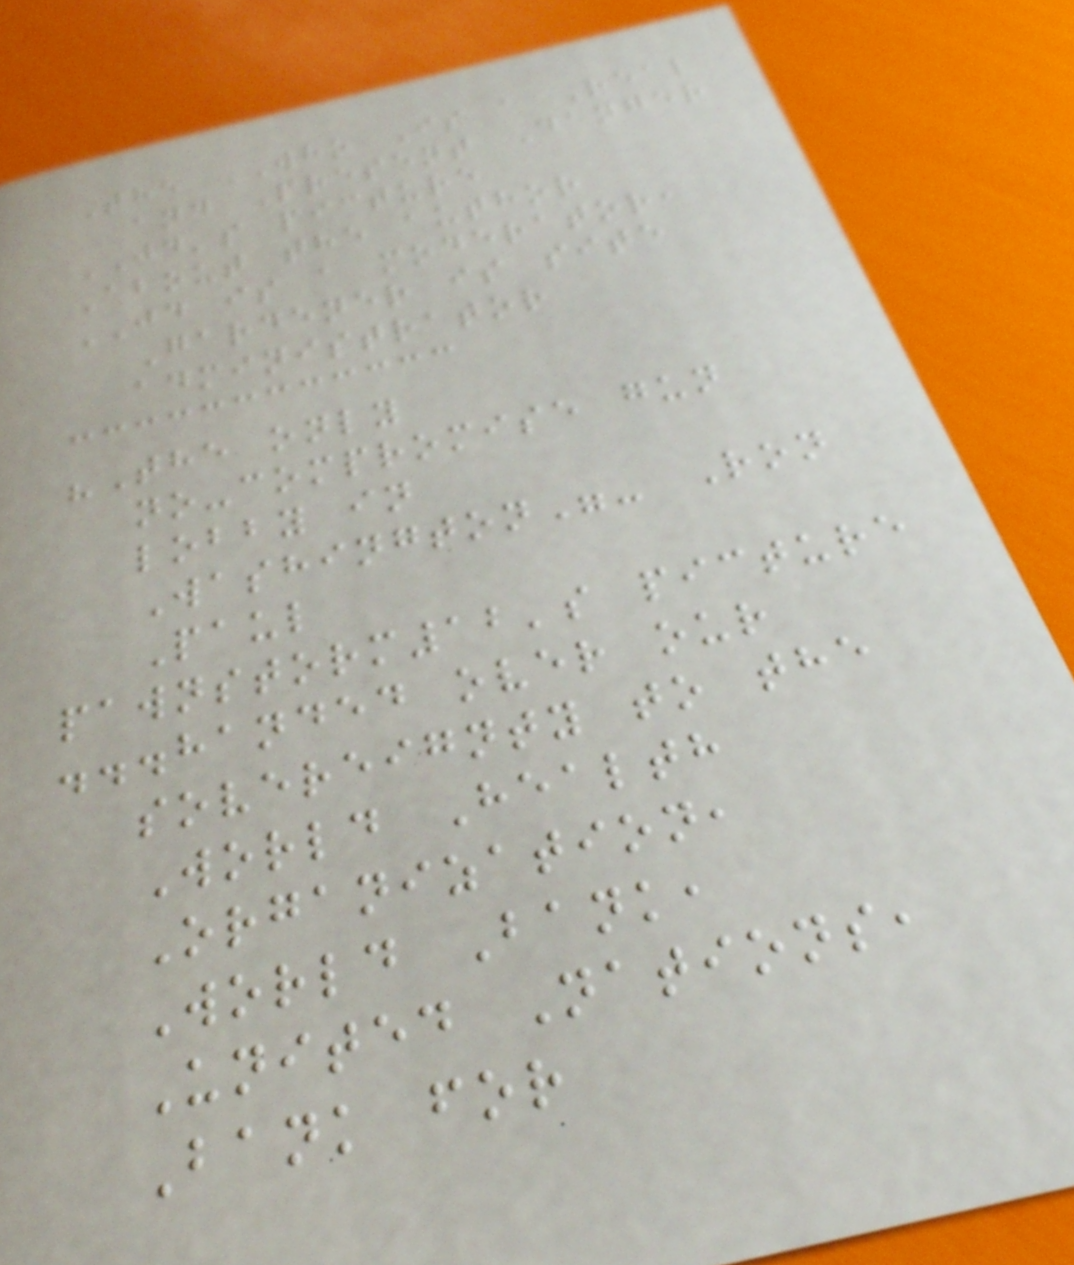The WHO Is a Real
and Present Danger
JD's picture
About the author
JD is a moderator,
Gardener is site
administrator
"The only
no-compromise gun
lobby in
Washington"- Ron
Paul
pawnstorm12's picture
...handed over our
sovereignty to the
World Health
Organization,
World Bank,
United Nations,
Bank for
